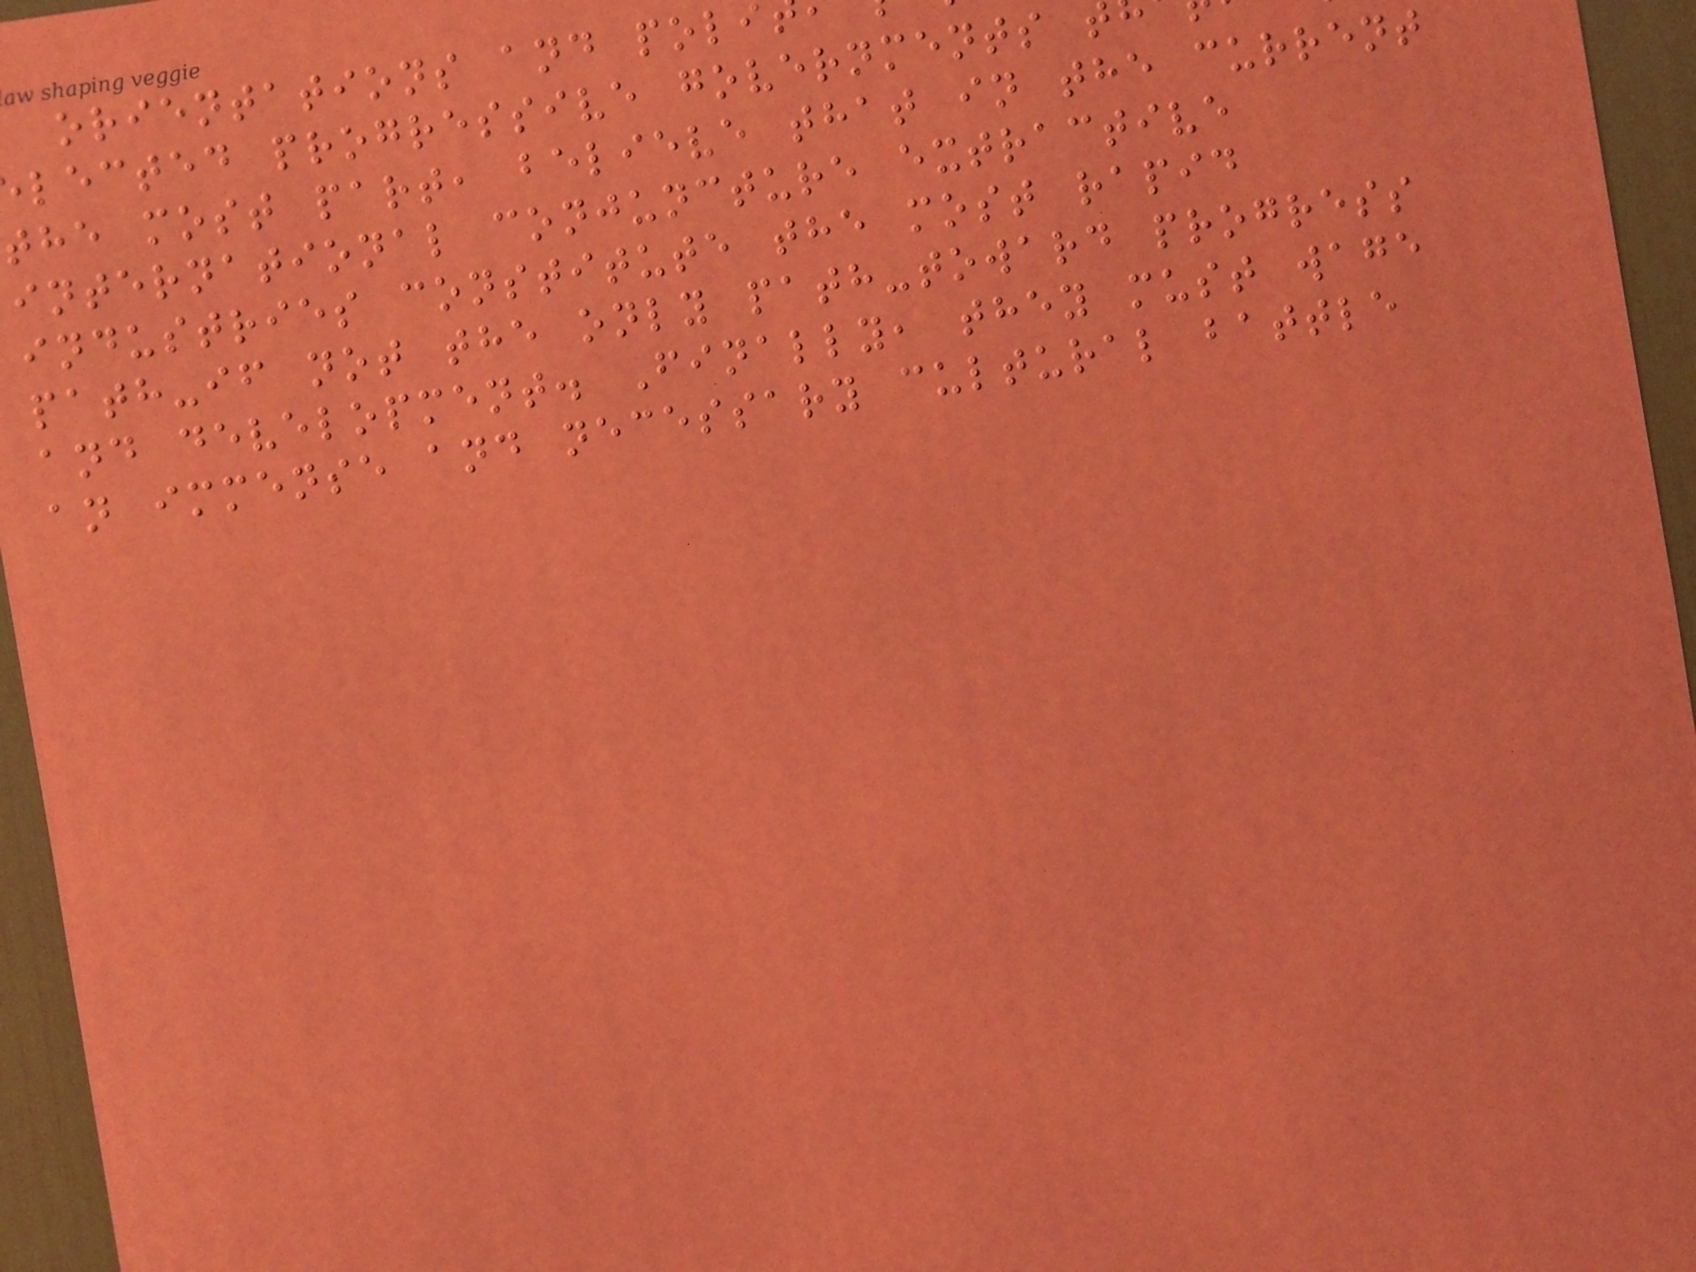orientations and poli
lected progressive governments
the most part, believe that in the current
international conjuncture extractive
industries constitute the most rapid
path-if not the only path-toward progress
and development. Finally, they must wage
an immense and necessary cultural battle
